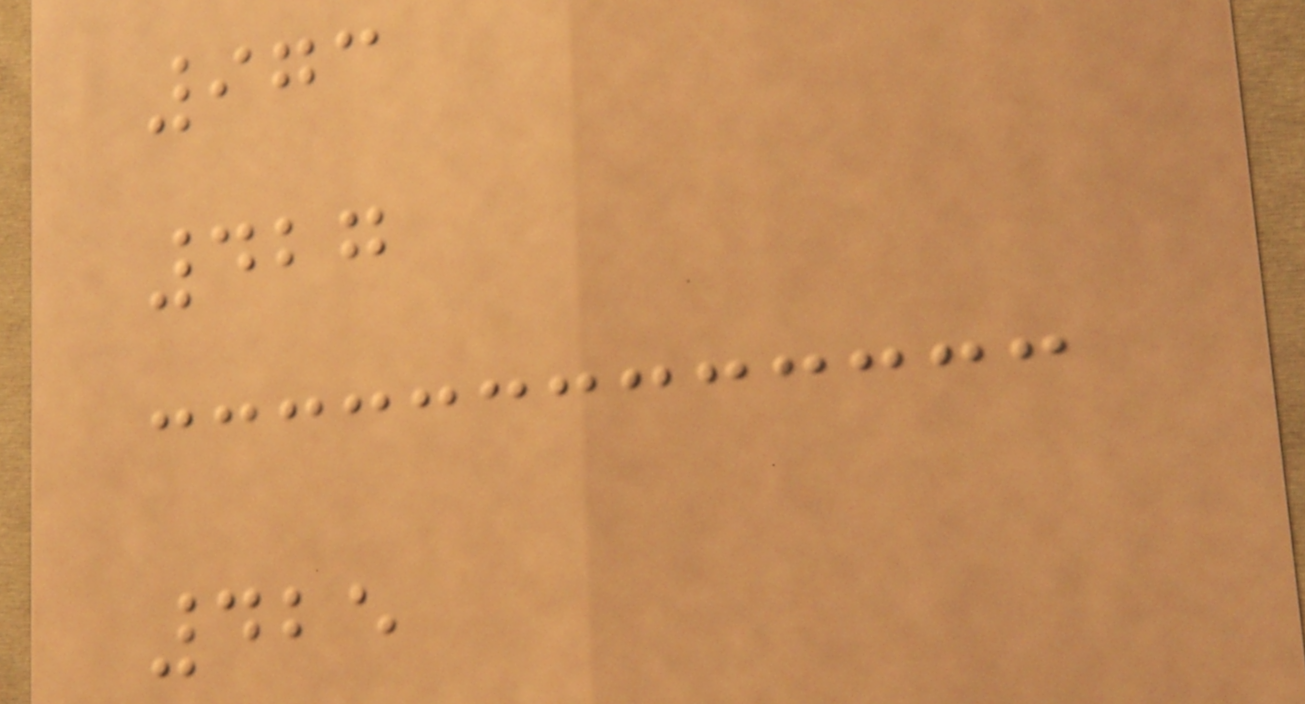973
427
425
